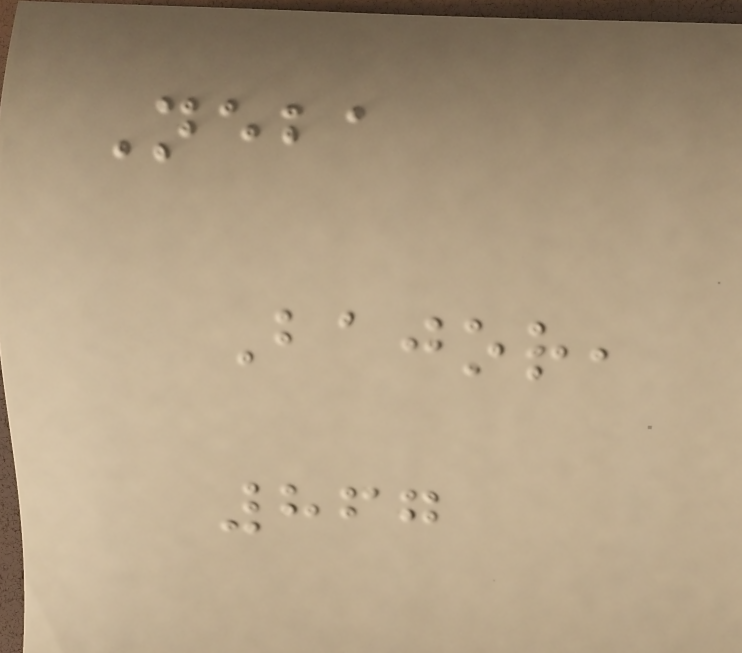Neba
Bajor,
867
